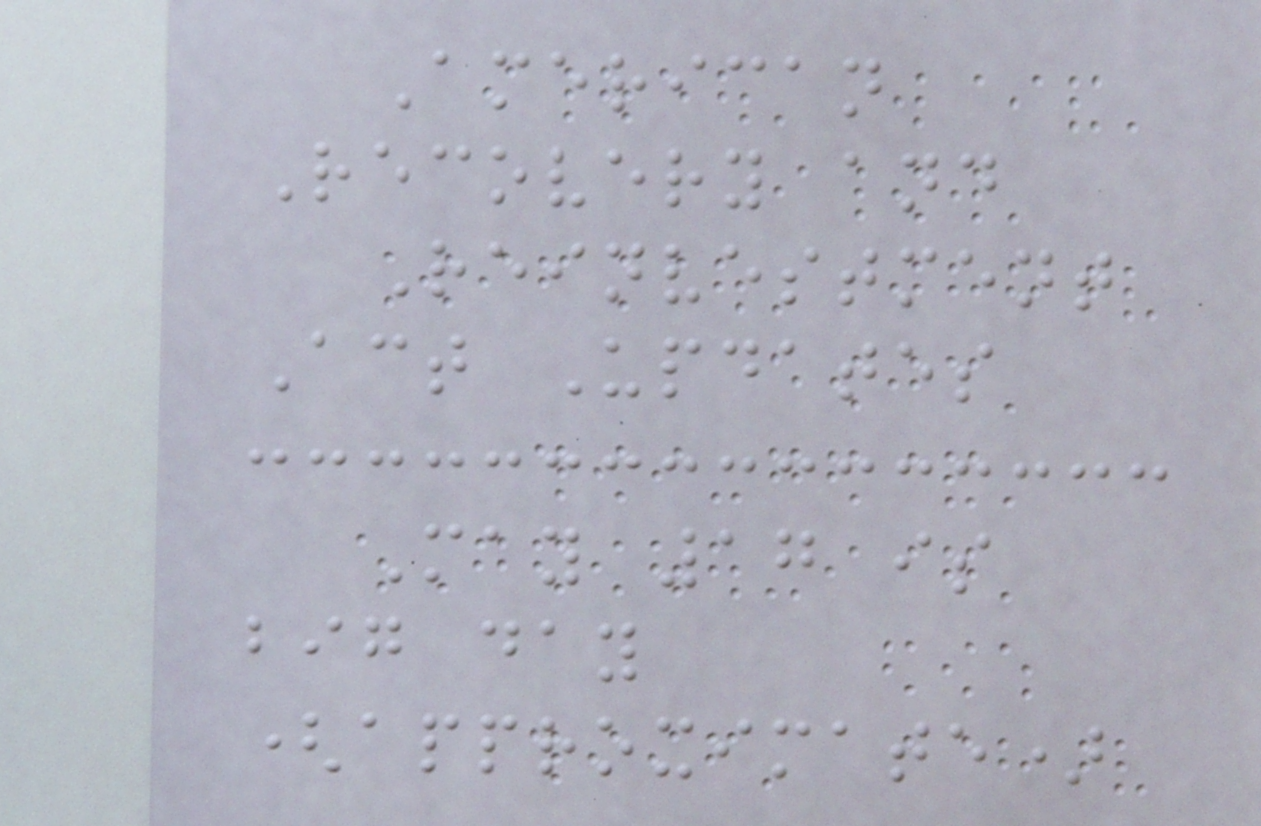American
Recovery and
Reinvestment
Act Updates
May 17 is
big day
(approximate)
